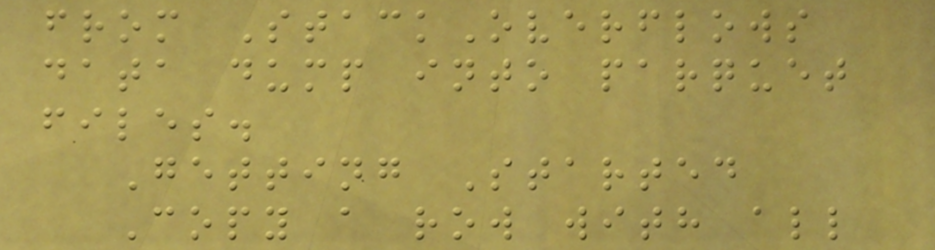from StackOverflows
data dump into parquet
files.
Getting Started
Copy a row with all
